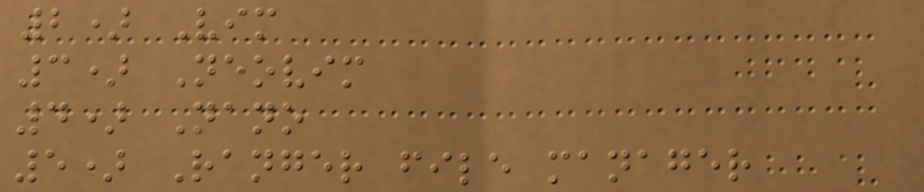2) Vim
3) Neovim
4) Nano
5) Ranger file manager
